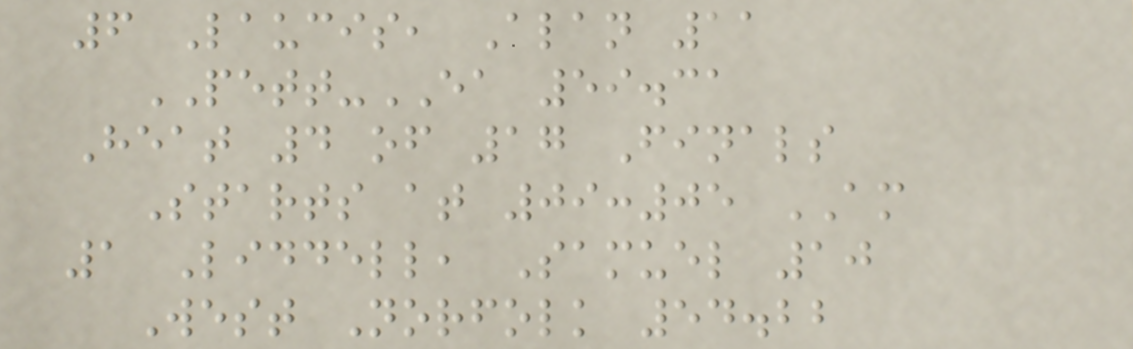6 Laucis, Alan 11
PETT-EA 59.31
Heat 4 of 17 Finals
Starts at 09:05 AM
1 Liddell, Samuel 10
West Norfolk 54.22
